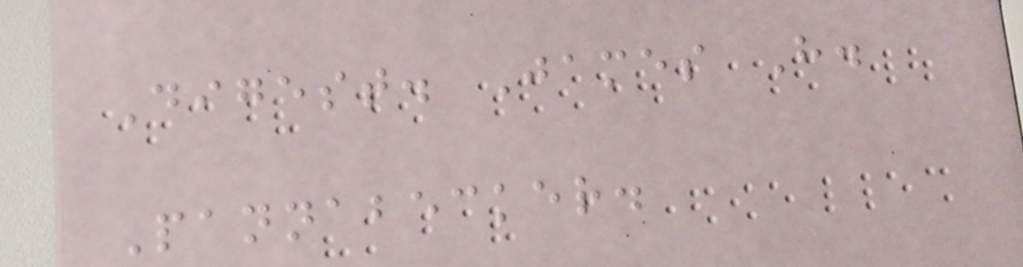Digest. James H.
Pannabecker.
